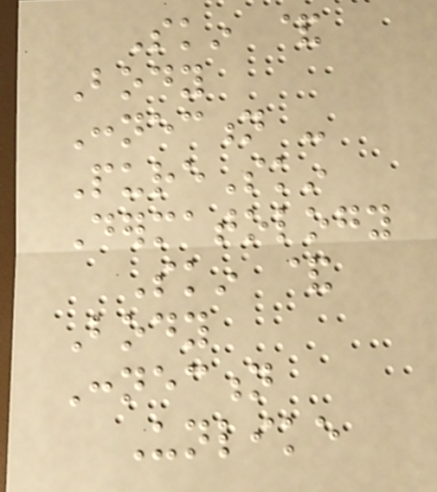Skin &
Body
Connection -
PureSkin
Dermatology
Skin &
Body
Connection
Unlike
